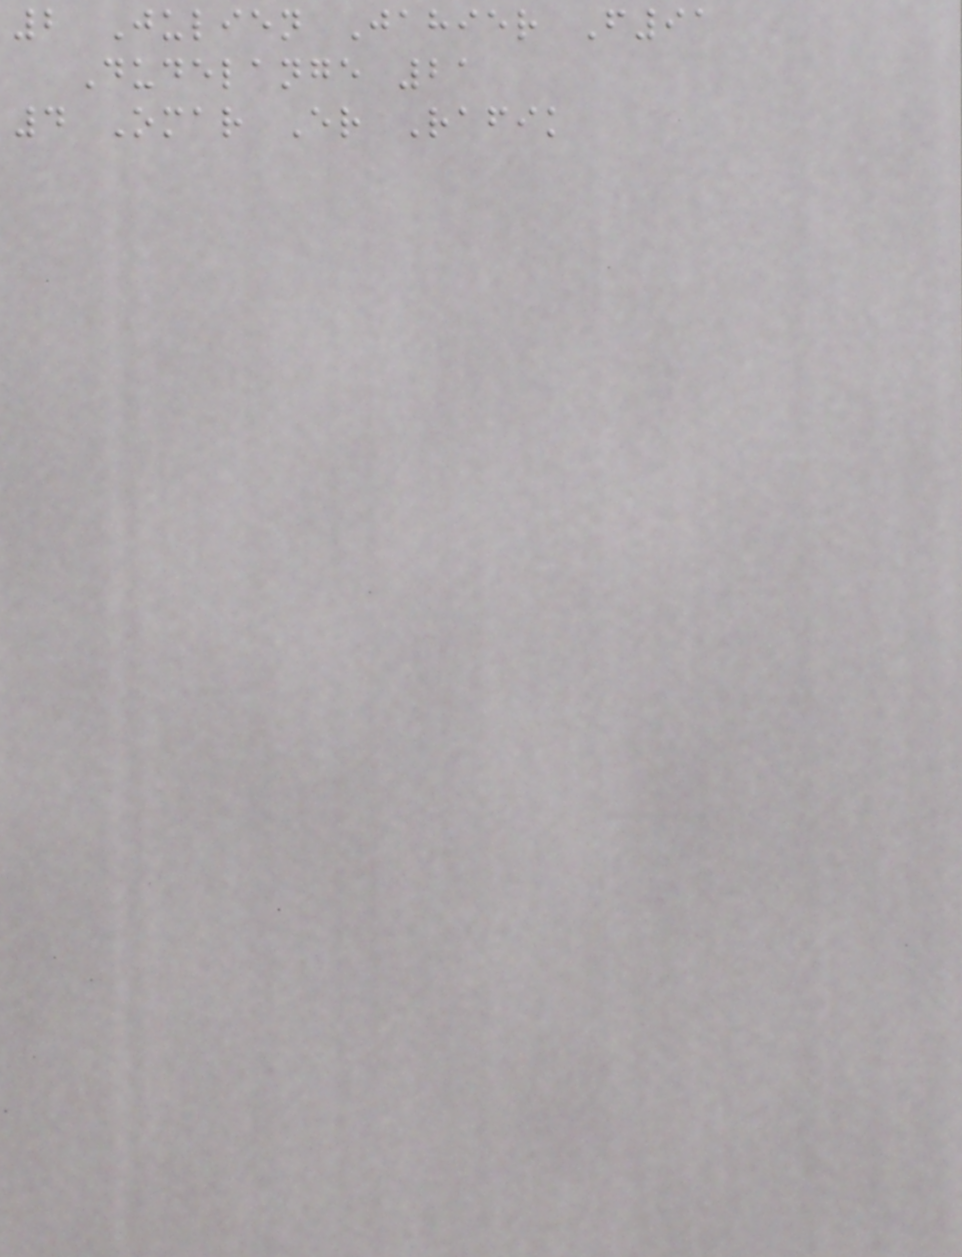2 Julien Jahier F91
Dudelange 21
4 Omar Er Rafik
